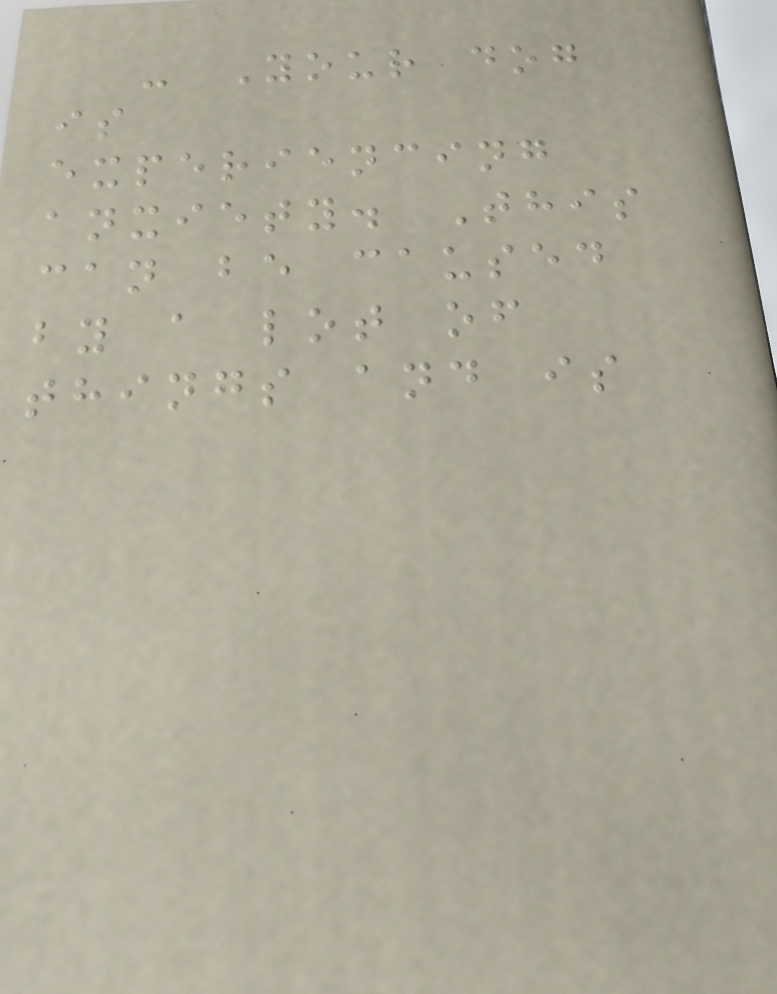- Your dog
is
experiencing
anxiety. This
can be caused
by a lot of
things and is
